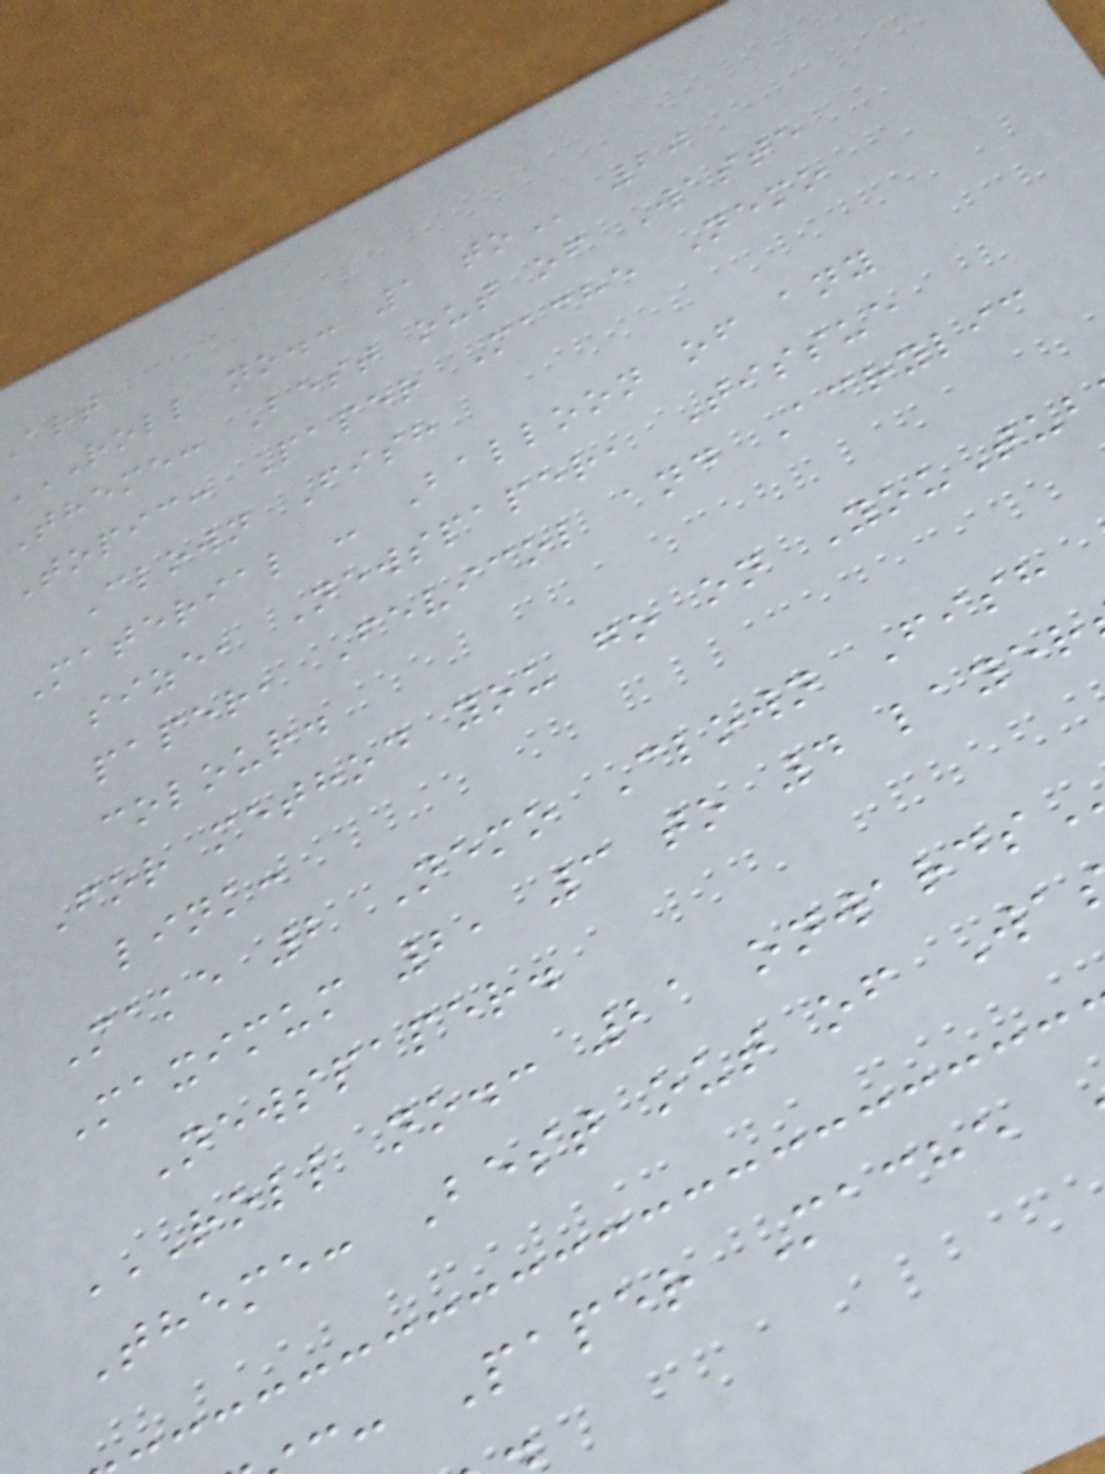ROLL no.: 1
Theme: Best out of Waste
Topic: Paper Mache Nemo
Clown Fish
Material - Balloon of any
size, Newspaper, Tissue
paper, Fevicol and Acrylic
colour.
For method you go on YouTub
link:
Make 2 Nemo Clown Fish
Maximum 2, 3 to 4 layer
Newspaper.
Theme: Best out of Wa
: Paper Mache
